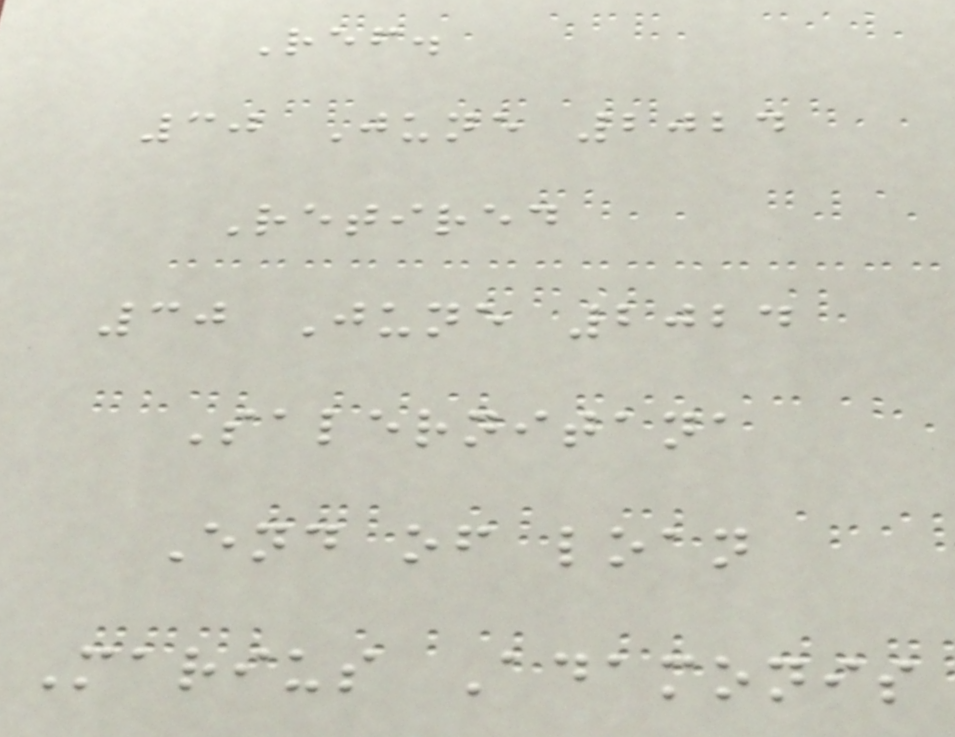Ref.
30 June 2024
Retired
30 June 2024
Salernitana
End of loan
Marius Adamonis
